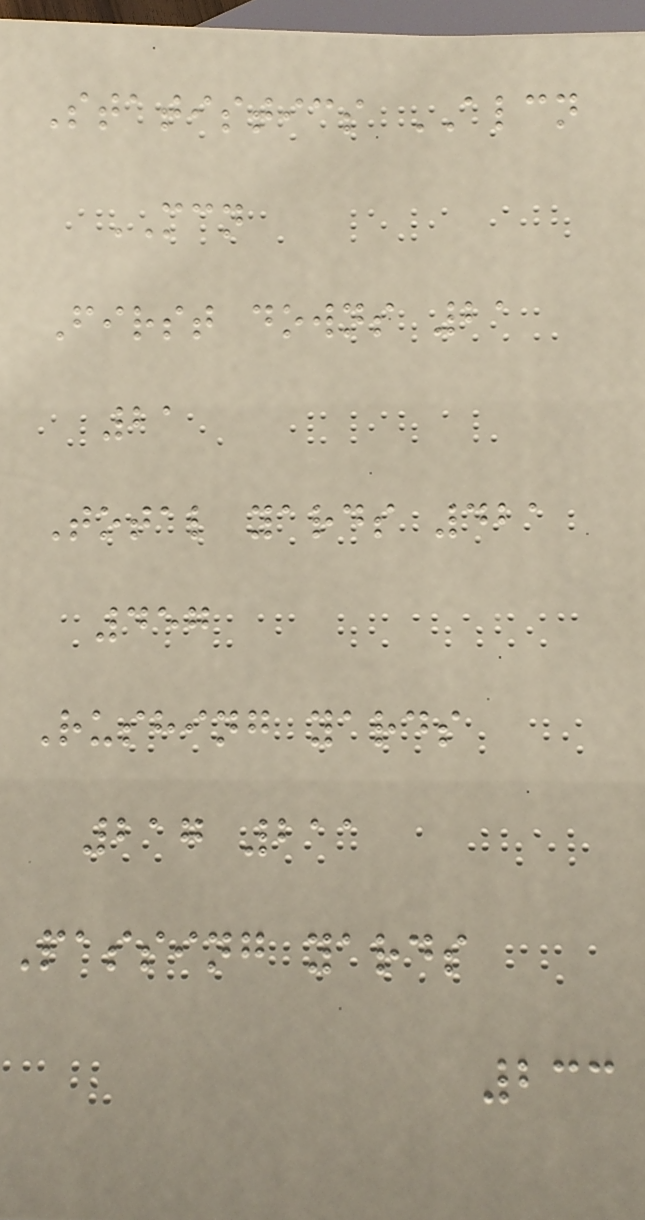Statistics ALCN
MCN
First downs 21
21
Total yards 421
457
Rushing yards
217 211
Passing yards
233
